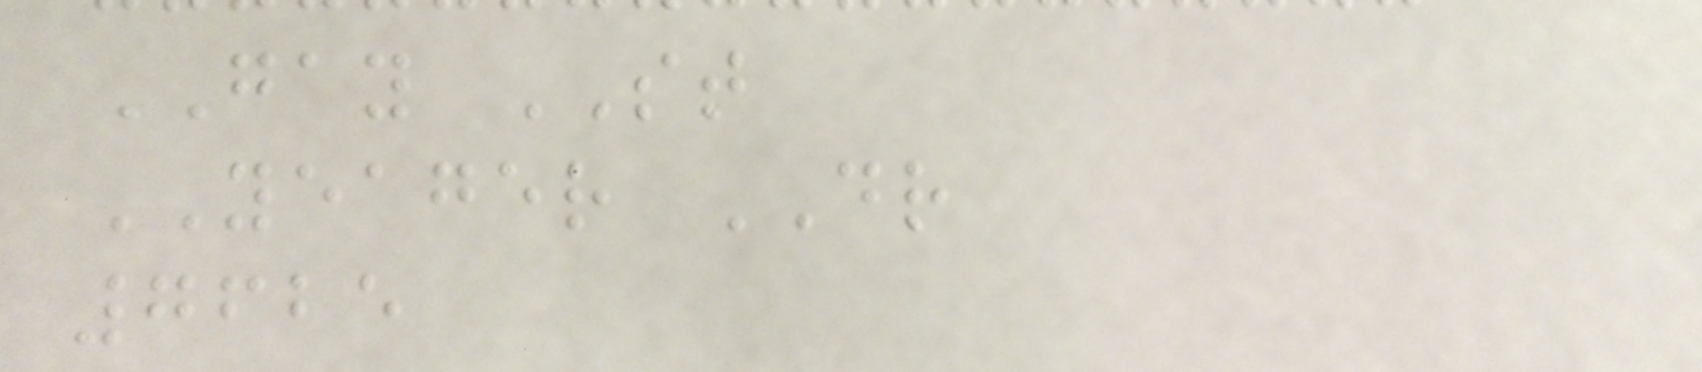GAY ST
YEAGER DR
7625
